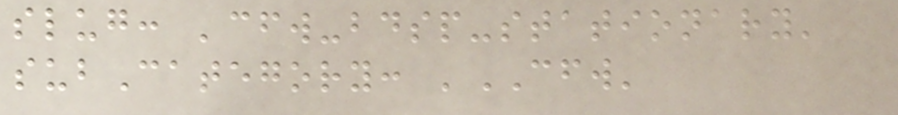slug: 'cfw-bdsp-stationary'
subCategory: 'CFW'
